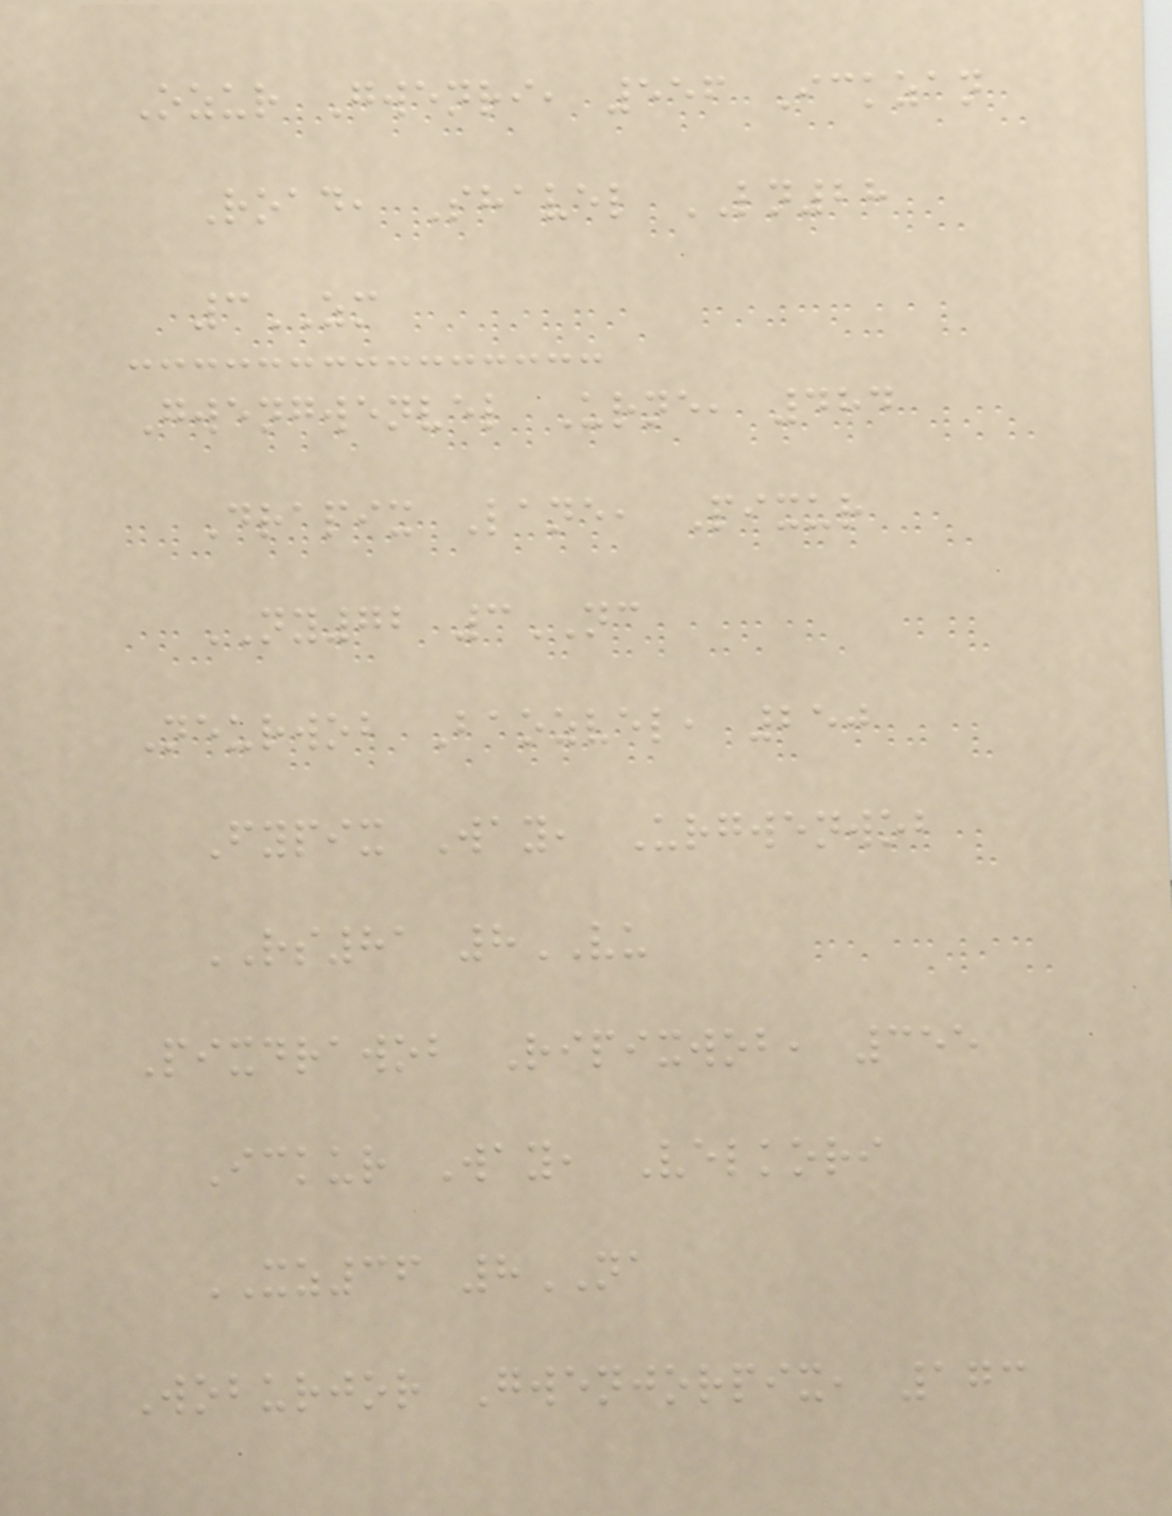Ozur Gwenri, 556 Ickzan
Road, Shavel LN28
3ZM
Gwengwenvel Urne, 484
Drapix Lane, Pixur
NY72 3NC
Neurwob Baozvel, 250
Fypix Way, Urgwenwob
RS81 8VU
Pixdrawob Ripixwob, 355
Ickur Way, Velkori
XZ36 8NA
Woburjor Gwenjorpix, 173
